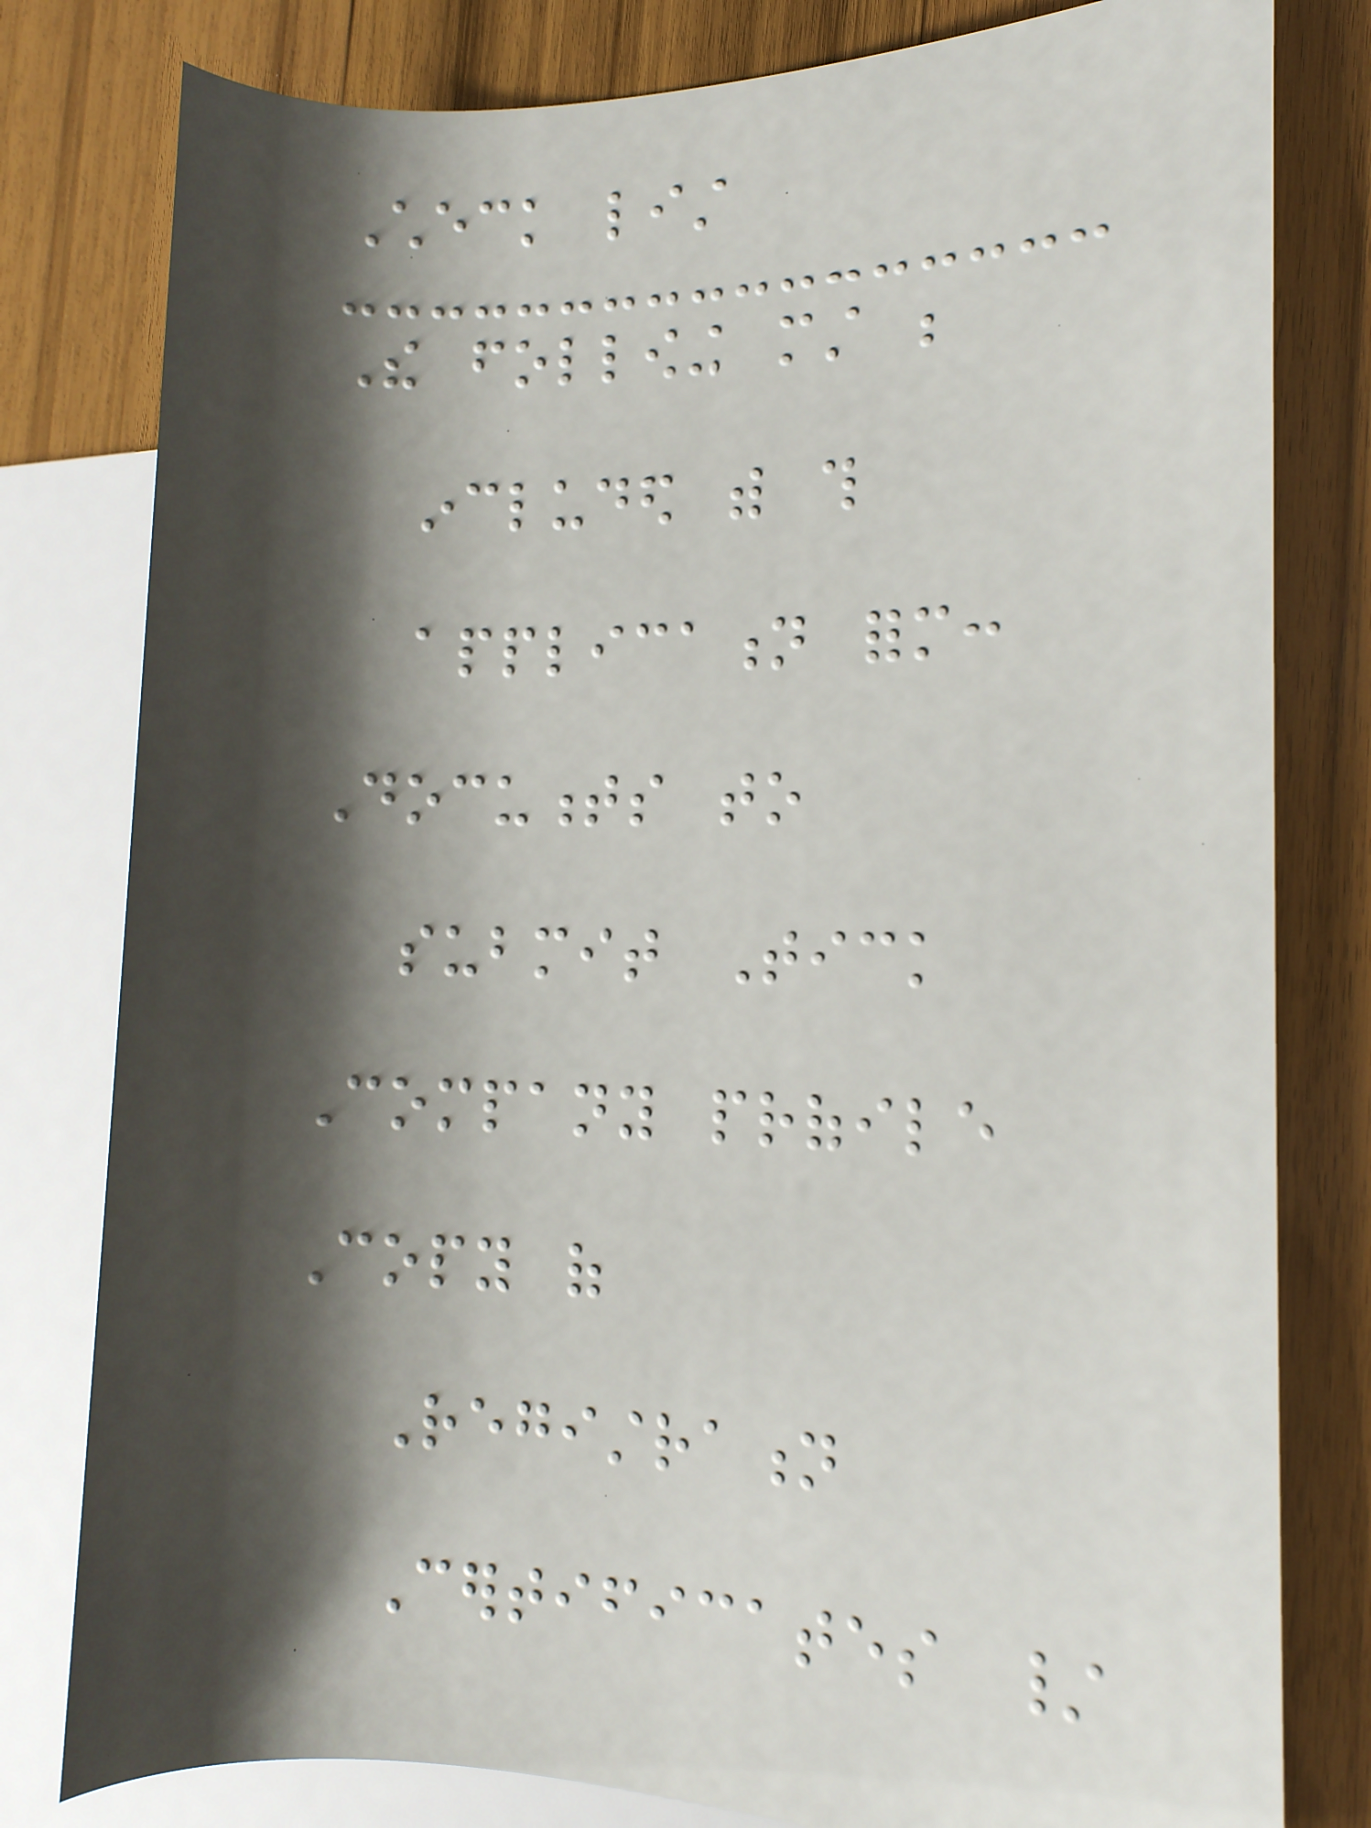Check list
The following must be
included with this
application form:
Documents to
submit Tick
Company profile
Copy of
Registration
Certificates /
